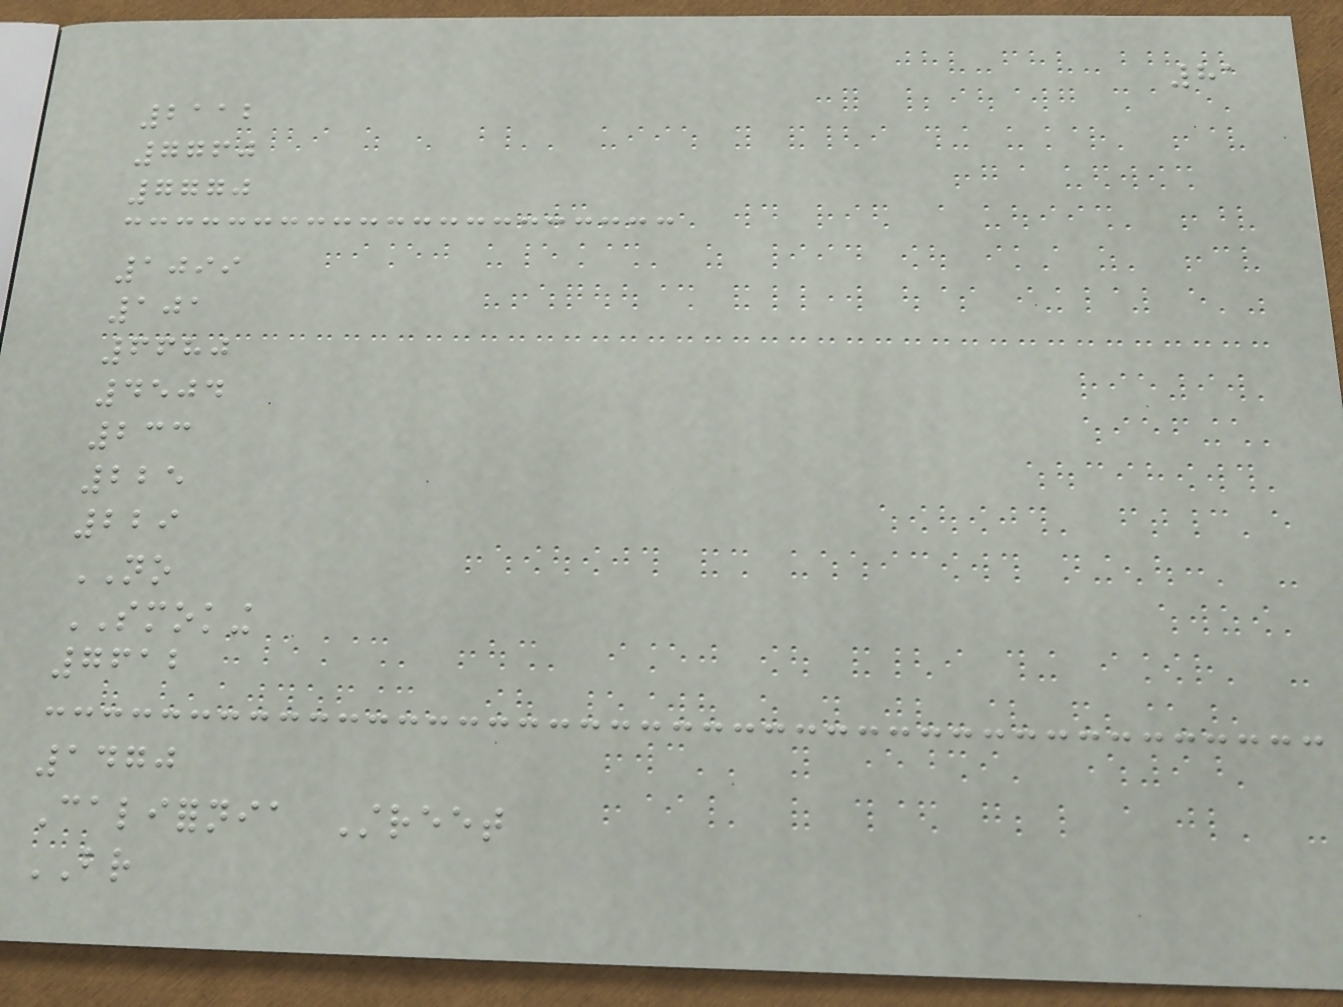81
2112
7760
7770
1099
101
6680
4504
233
225
229
NO
SMOKING
7612
1470
California Street
BR
